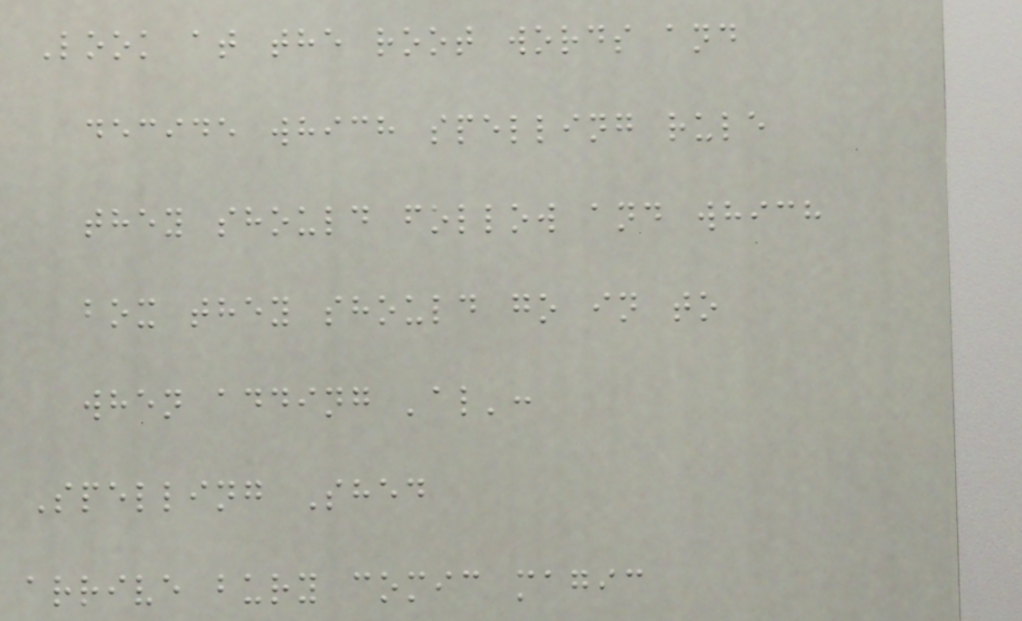Look at the root words and
decide which spelling rule
they should follow and which
box they should go in to
when adding 'al':
Spelling Shed
arrive bury comic magic
